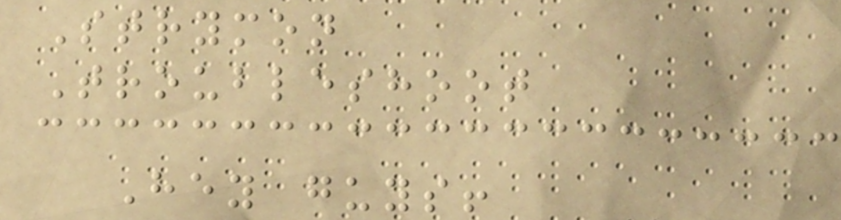Strymon
Troubleshoot
Hey guys!
